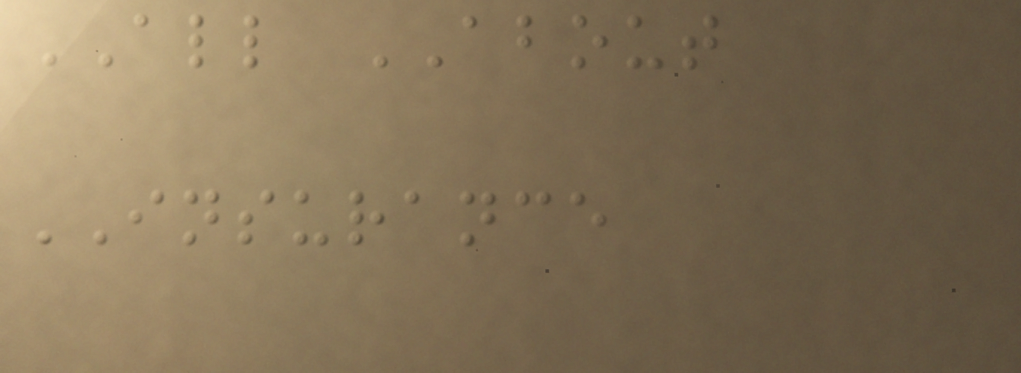ALL ABOUT
INSURANCE
